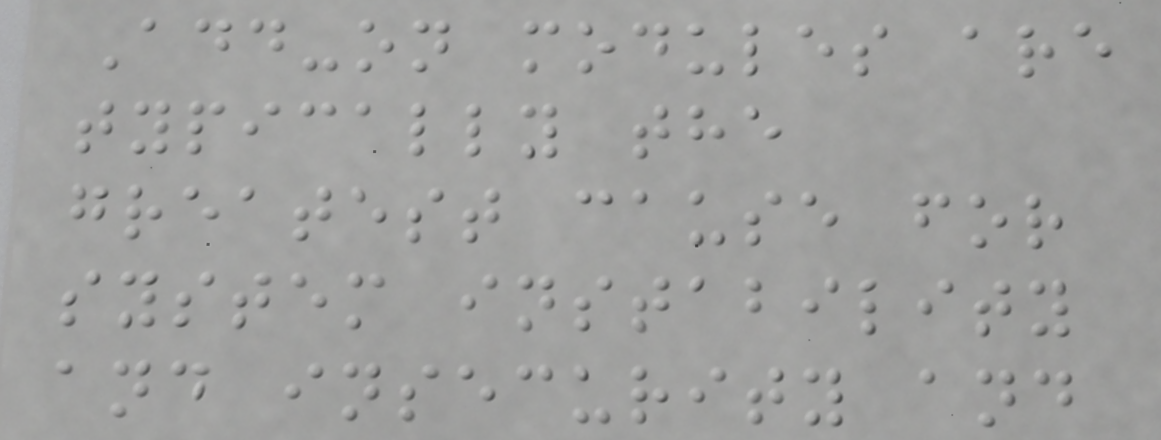Add-on modules are
typically the
greatest cause for
system instability
and insecurity and
